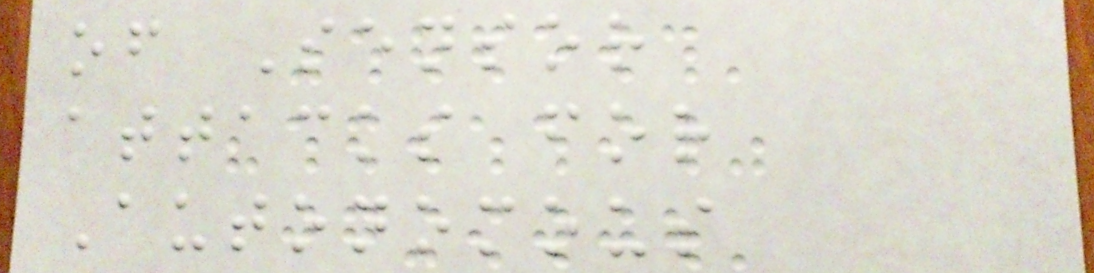of Sensor
attacks for
Autonomous
